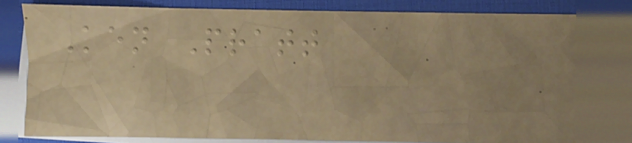Ken Pratt
